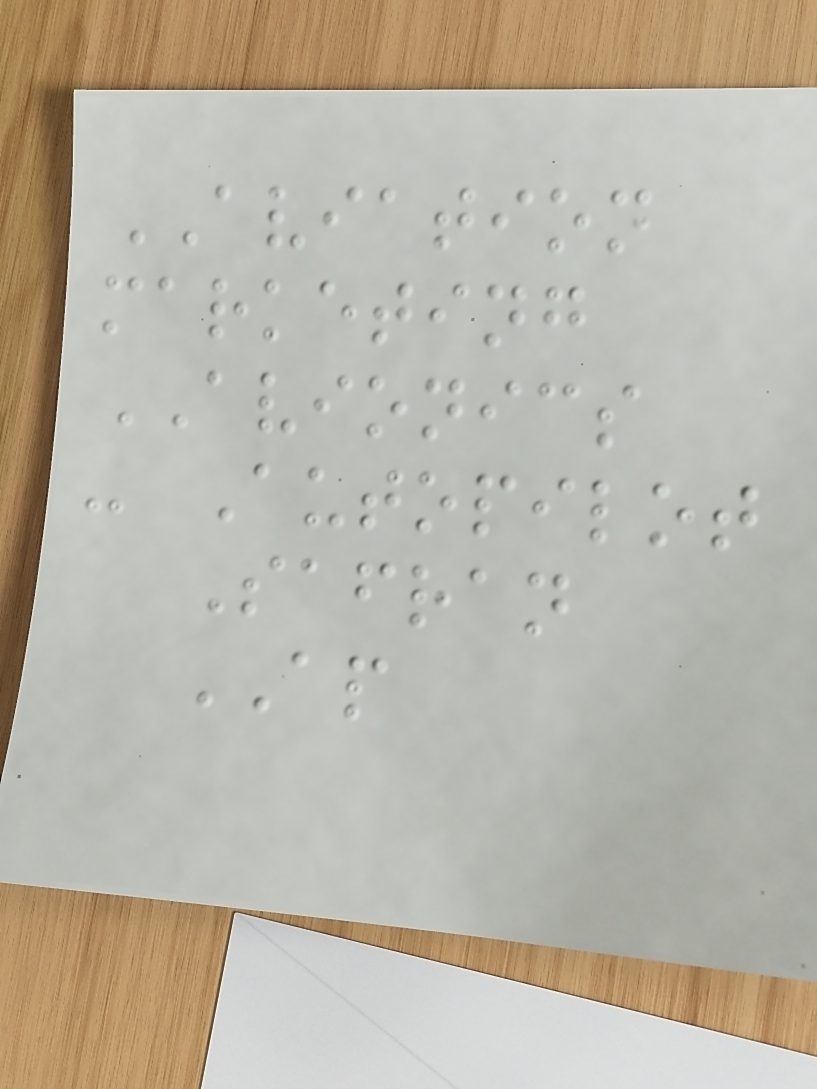AVIATION
marketing
AVIONICS
- Autopilot
Safran
AP
